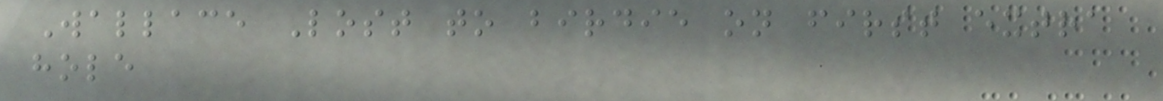Wallace Lost to birdie on first extra
hole
